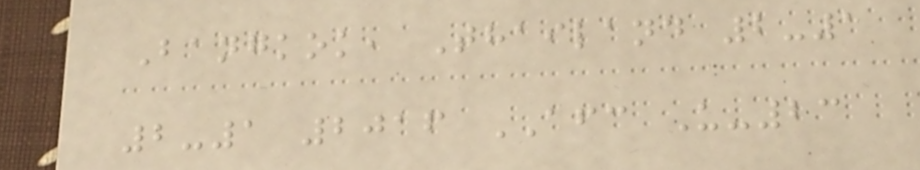Bangkok, Thailand 2-1
2-1 2016 AFC U-23
